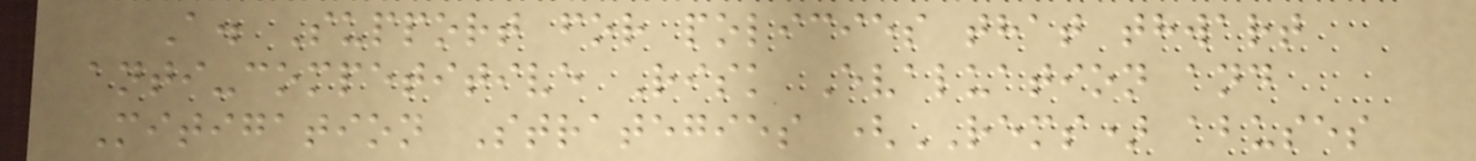A. Support for policies that thwart
anti-competitive Risk Evaluation and
Mitigation Strategies (REMS) abuses
